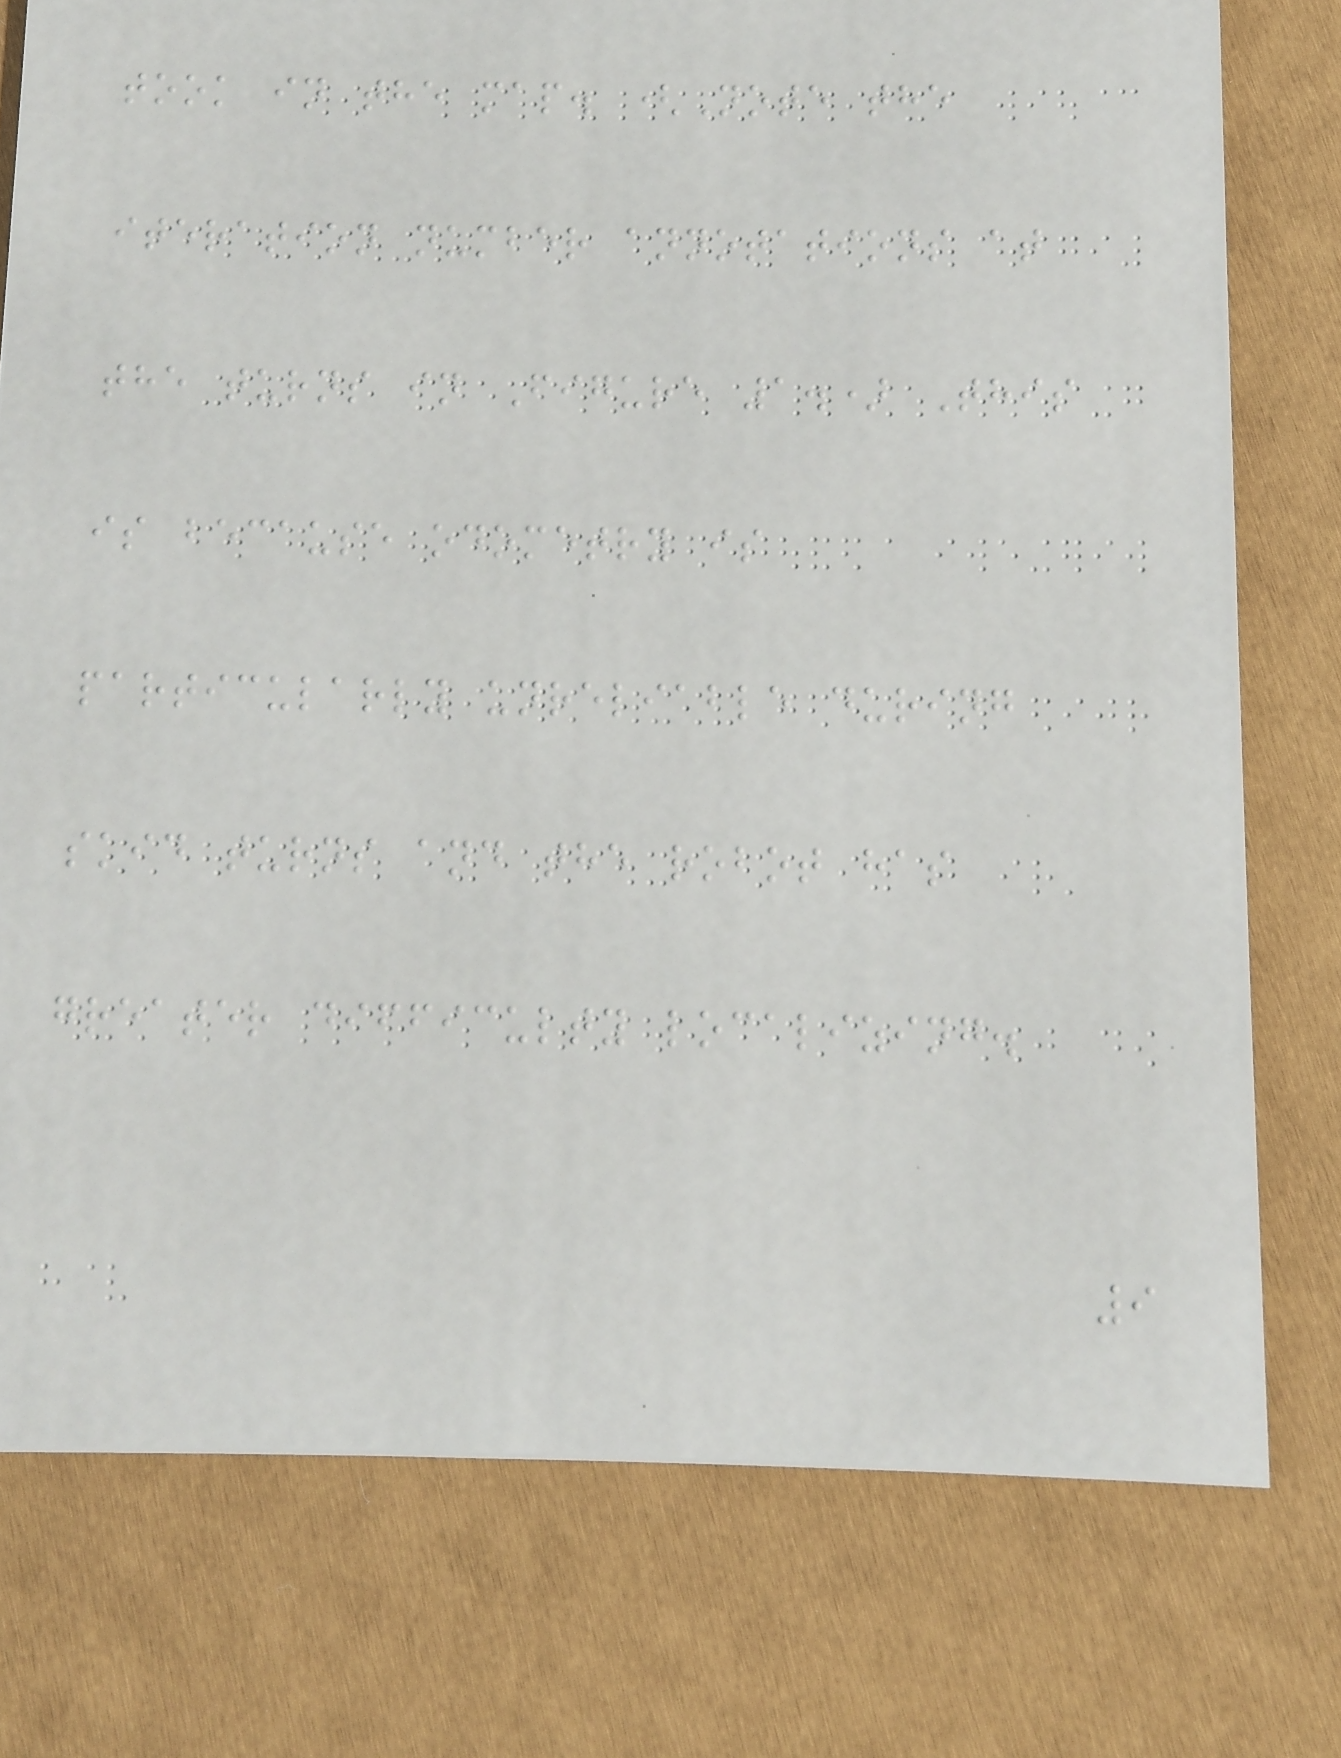took in the map. (Note the
iteration number annotations at
the turns in Figure 1.) This
is because odometry is
particularly unreliable during
skid turns and the robot has
greater difficulty localizing.
9
